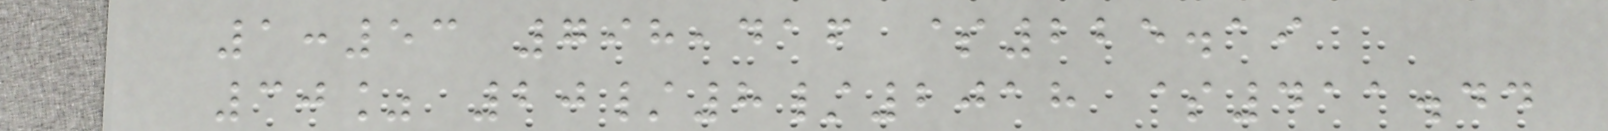1:53 798,416 $225.19
30% 20/8/2018 $411.44
